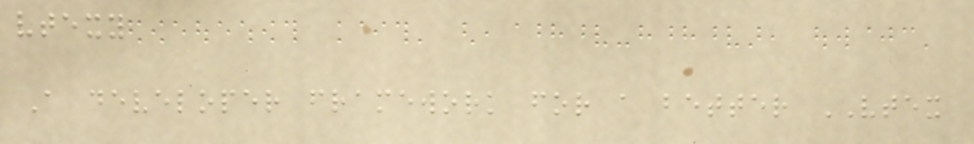vtexy
A developer framework for a better VTEX
